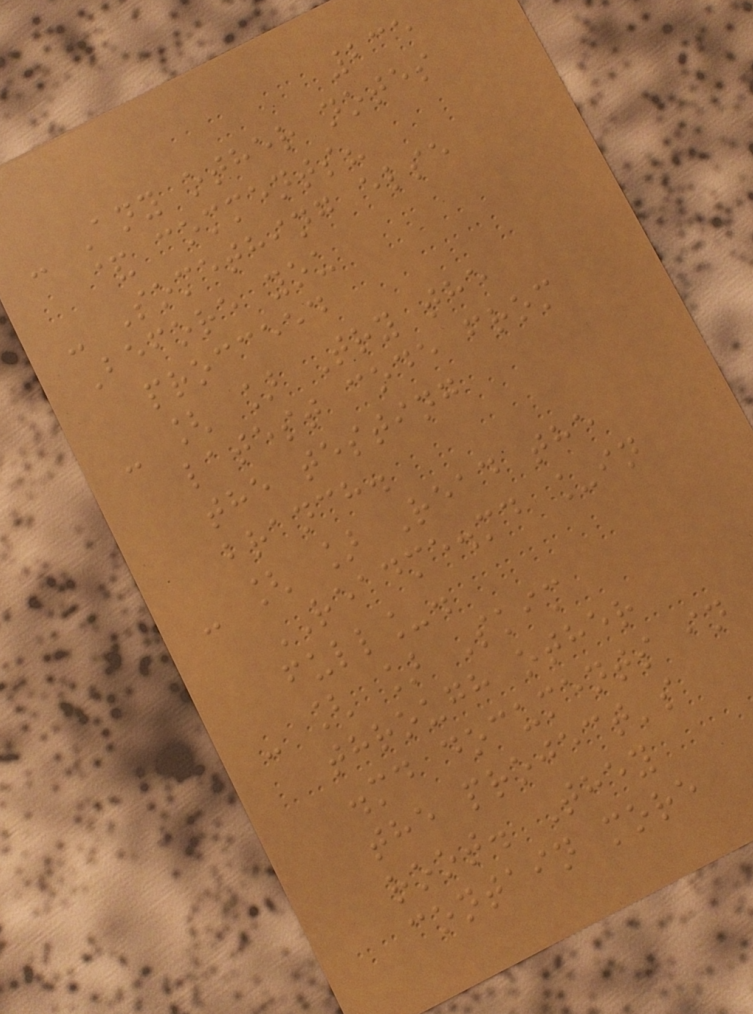235
- Any other notes
& comments?
- Something else
Before you
procceed
- [ ] Try the
latest code from
the testing
branch.
- [ ] Read the
README.md _in
full_.
- [ ] Skim
through other
.md documents in
the project's
root. They
contain more
